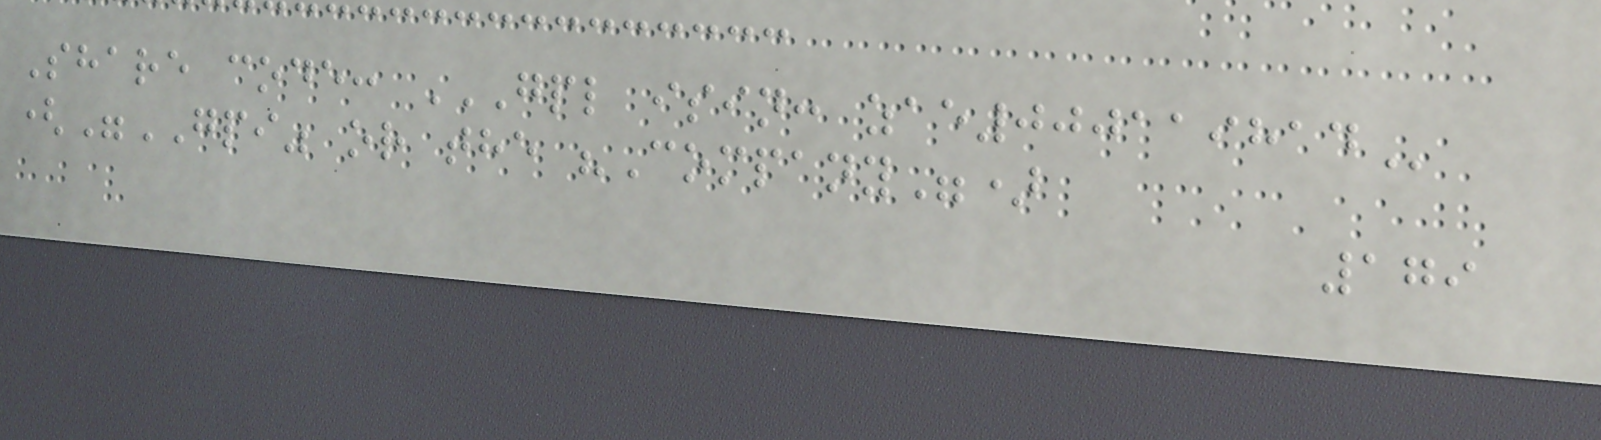Share code: GPL ISIN: ZAE000119814
("GPI" or the "Company")
179
